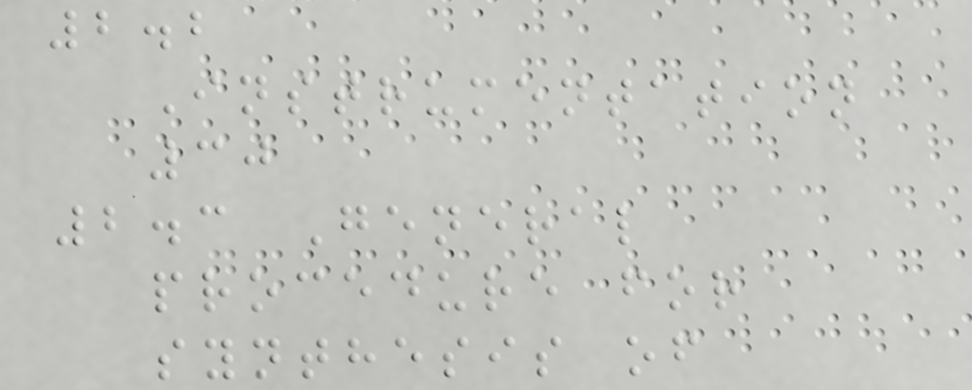2.2
Instrumentation
30
2.3 General
procedure for
synthesis of
